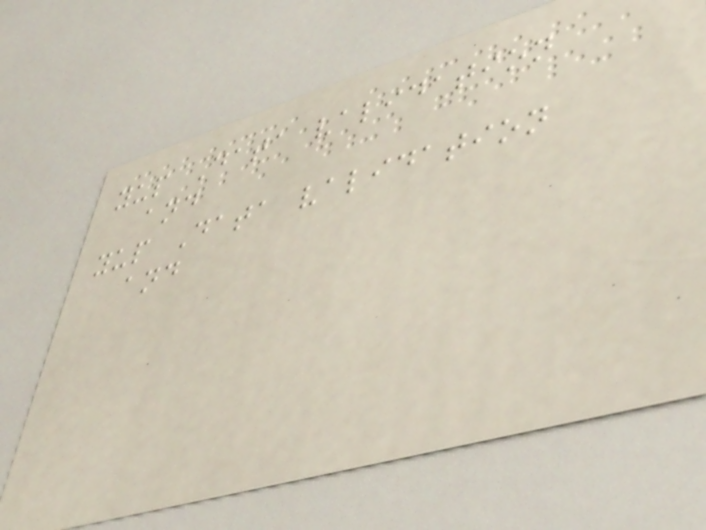yup Data validation
and
yup Data validation
and
